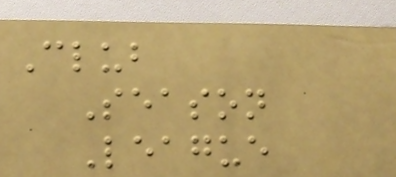Club
Season
League
